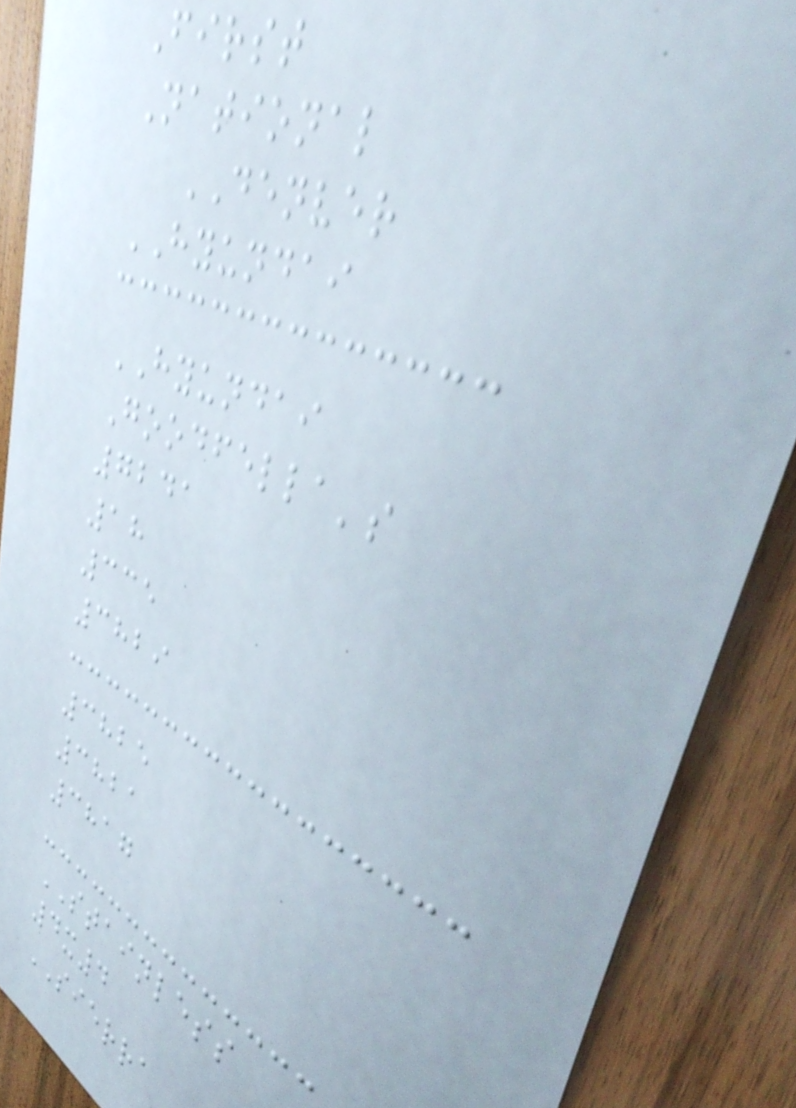First
National
DENVER
HYUNDAI
HYUNDAI
Goodfella's
7241
18
335
3829
3825
3821
3817
STAINLESS
4x4
SIERRA
